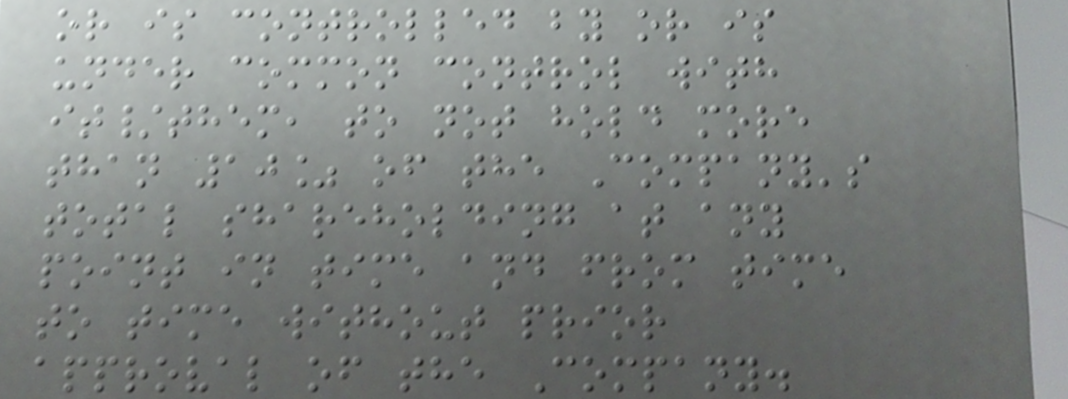or is controlled by or is
under common control with
it/them, to not hold more
than 10% of the Company's
total shareholding at any
point in time and from time
to time without prior
approval of the Company.
